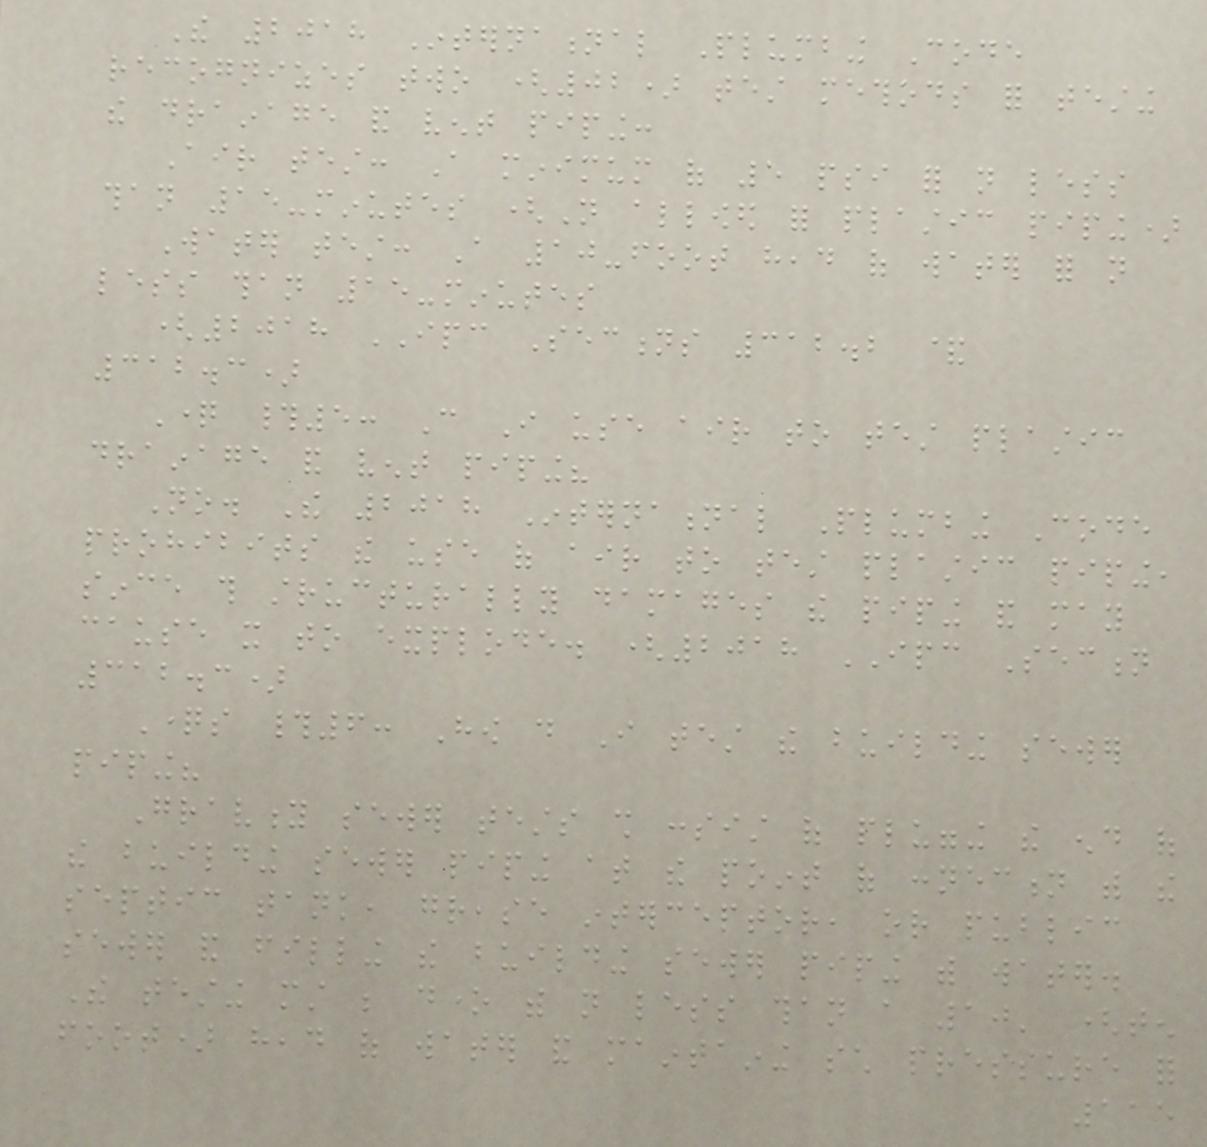The 2018 International Plumbing Code
recognizes two (02) test methods for testing
the drainage and vent piping:
Air test: A minimum of 5 psi for not less
than 15-minutes (Not allowed for plastic piping)
Water test: A 10-foot head of water for not
less than 15-minutes
(2018 IPC Sections 312.2 &
312.3)
Question #5: Can I use air to test plastic
drainage and vent piping?
No. The 2018 International Plumbing Code
prohibits the use of air to test plastic piping,
since this structurally damages the piping and may
cause it to explode. (2018 IPC Section
312.3)
Questions #6: How do I test the building sewer
piping?
Gravity sewer tests shall consist of plugging the end of
the building sewer piping at the point of connection with the
septic tank, grease interceptor, or public
sewer and filling the building sewer piping with water.
The testing must be done with not less than a 10' (ten
foot) head of water and maintaining such pressure for
115
